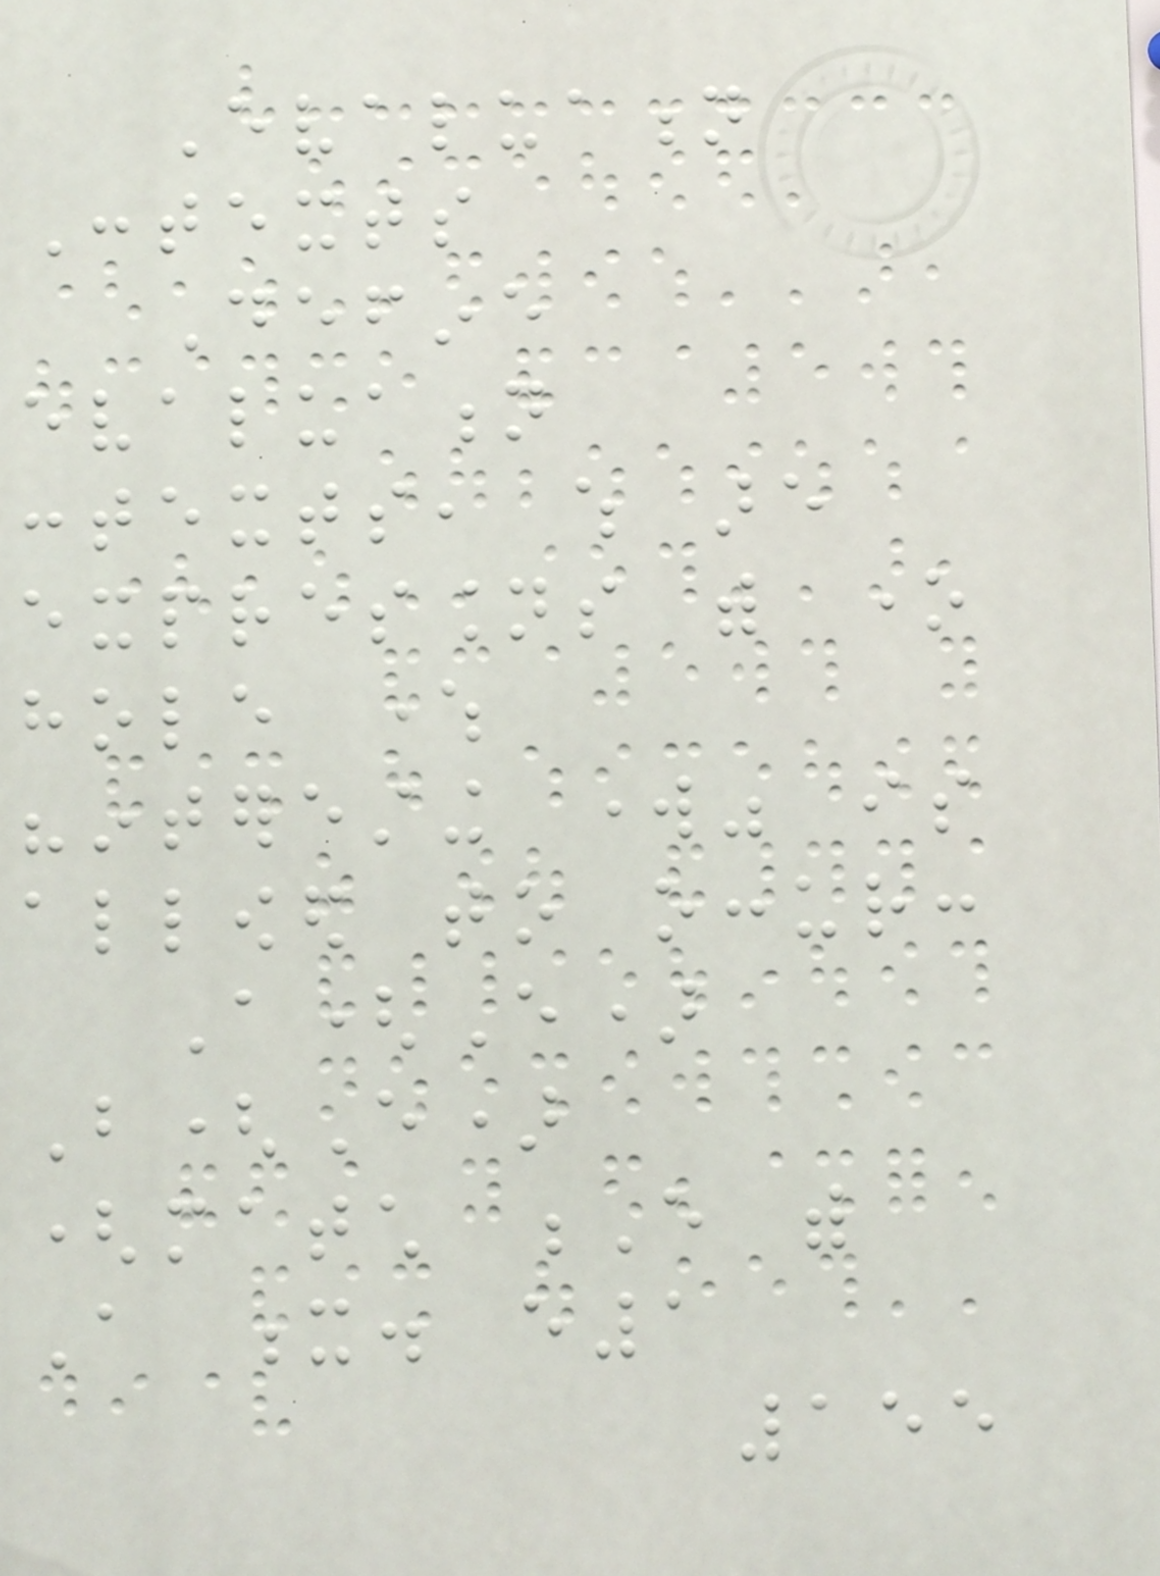Evaluation
Contexts
Define
evaluation
contexts, which are
expressions with one
hole where
"interesting work" is
allowed to occur:
A(E)
B(E)
(match E with
A x. e1
155
